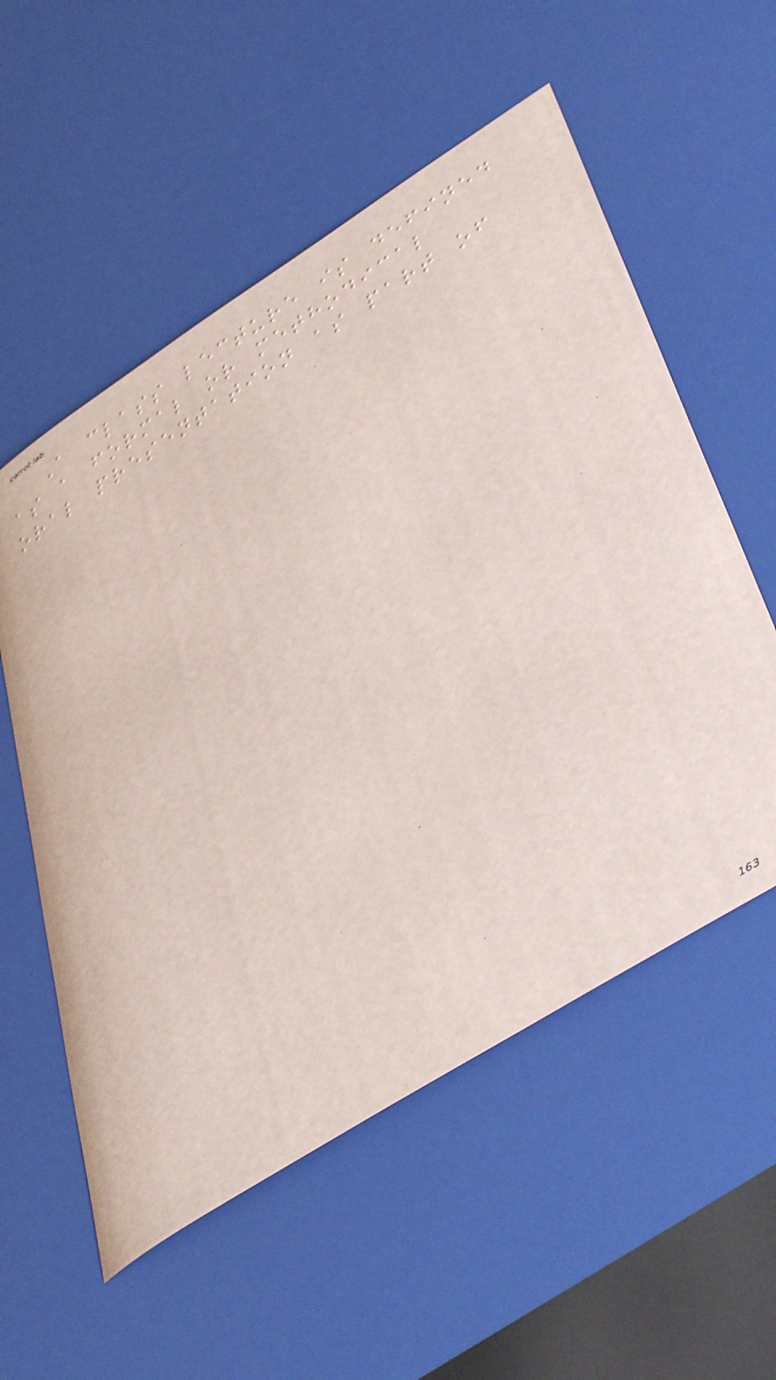A class lecture is defined
as a formal or methodical
oral presentation as part of
